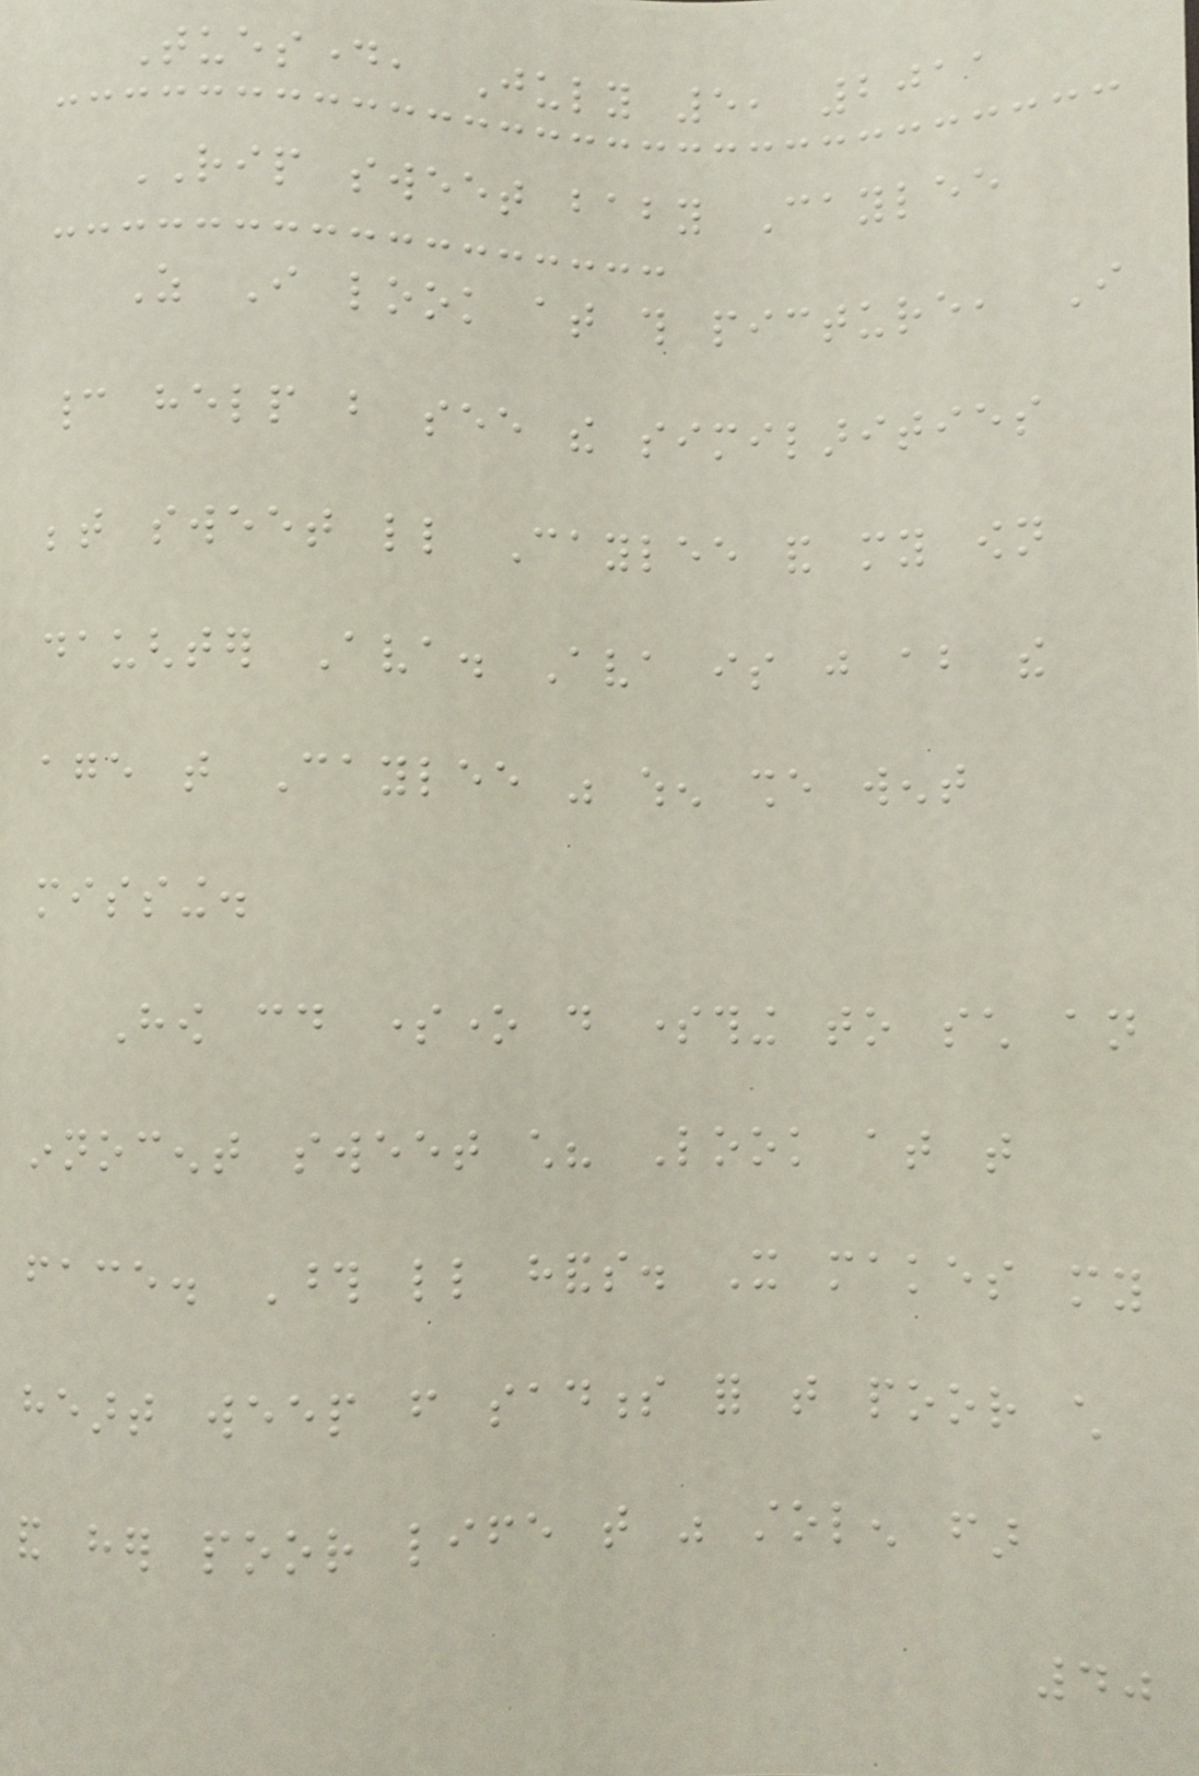Tuesday, July 5, 2011
RIP sweet baby Caylee
As I look at this picture, I
cannot help but see the similarities
between sweet little Caylee and my own
daughter Ava. Ava is just about the
age that Caylee was when she went
missing.
How could someone do something to such an
innocent sweet child? Look at that
face. Those little hands. It makes my
heart weep from sadness for that poor child
and her poor life that was stolen far
40
